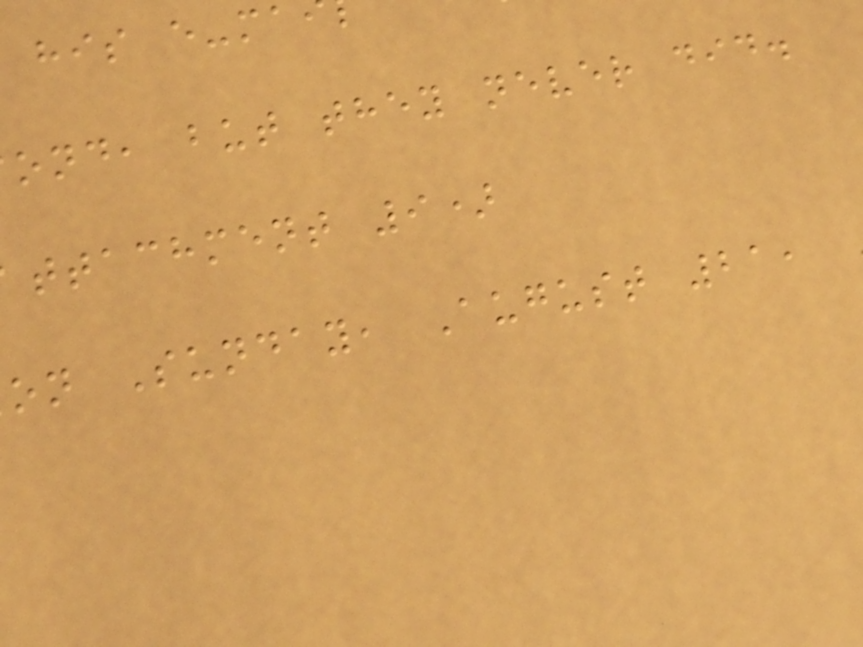ond, but they never did.
ttachment 9)
on Sunday, August 21,
